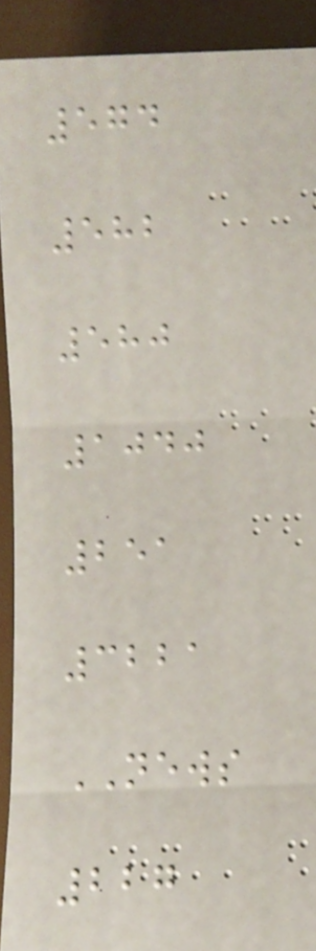574
582
580
1040
251
3221
NEWS
227
